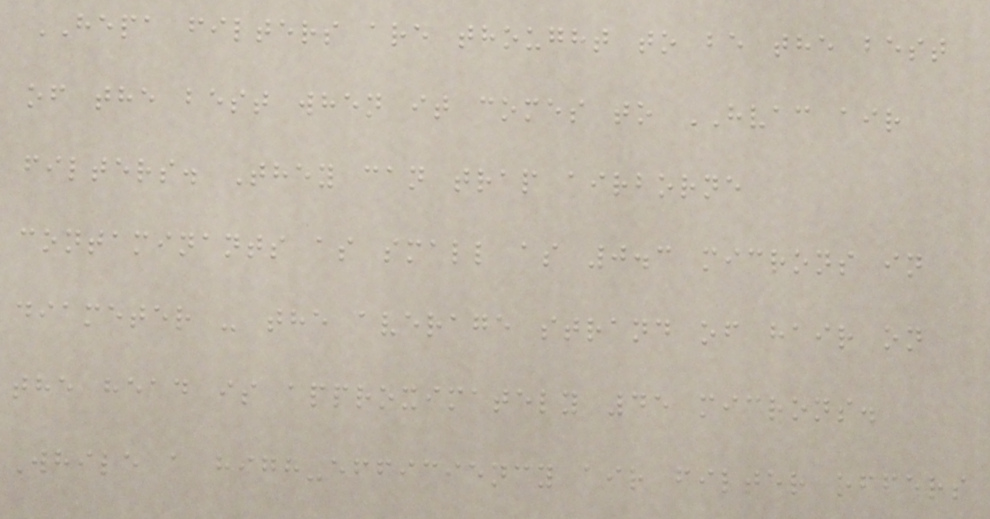HEPA filters are thought to be the best
of the best when it comes to HVAC air
filters. They can trap airborne
contaminants as small as 0.3 microns in
diameter - the average strand of hair on
the head is approximately 45 microns.
While a high-efficiency air filter offers
